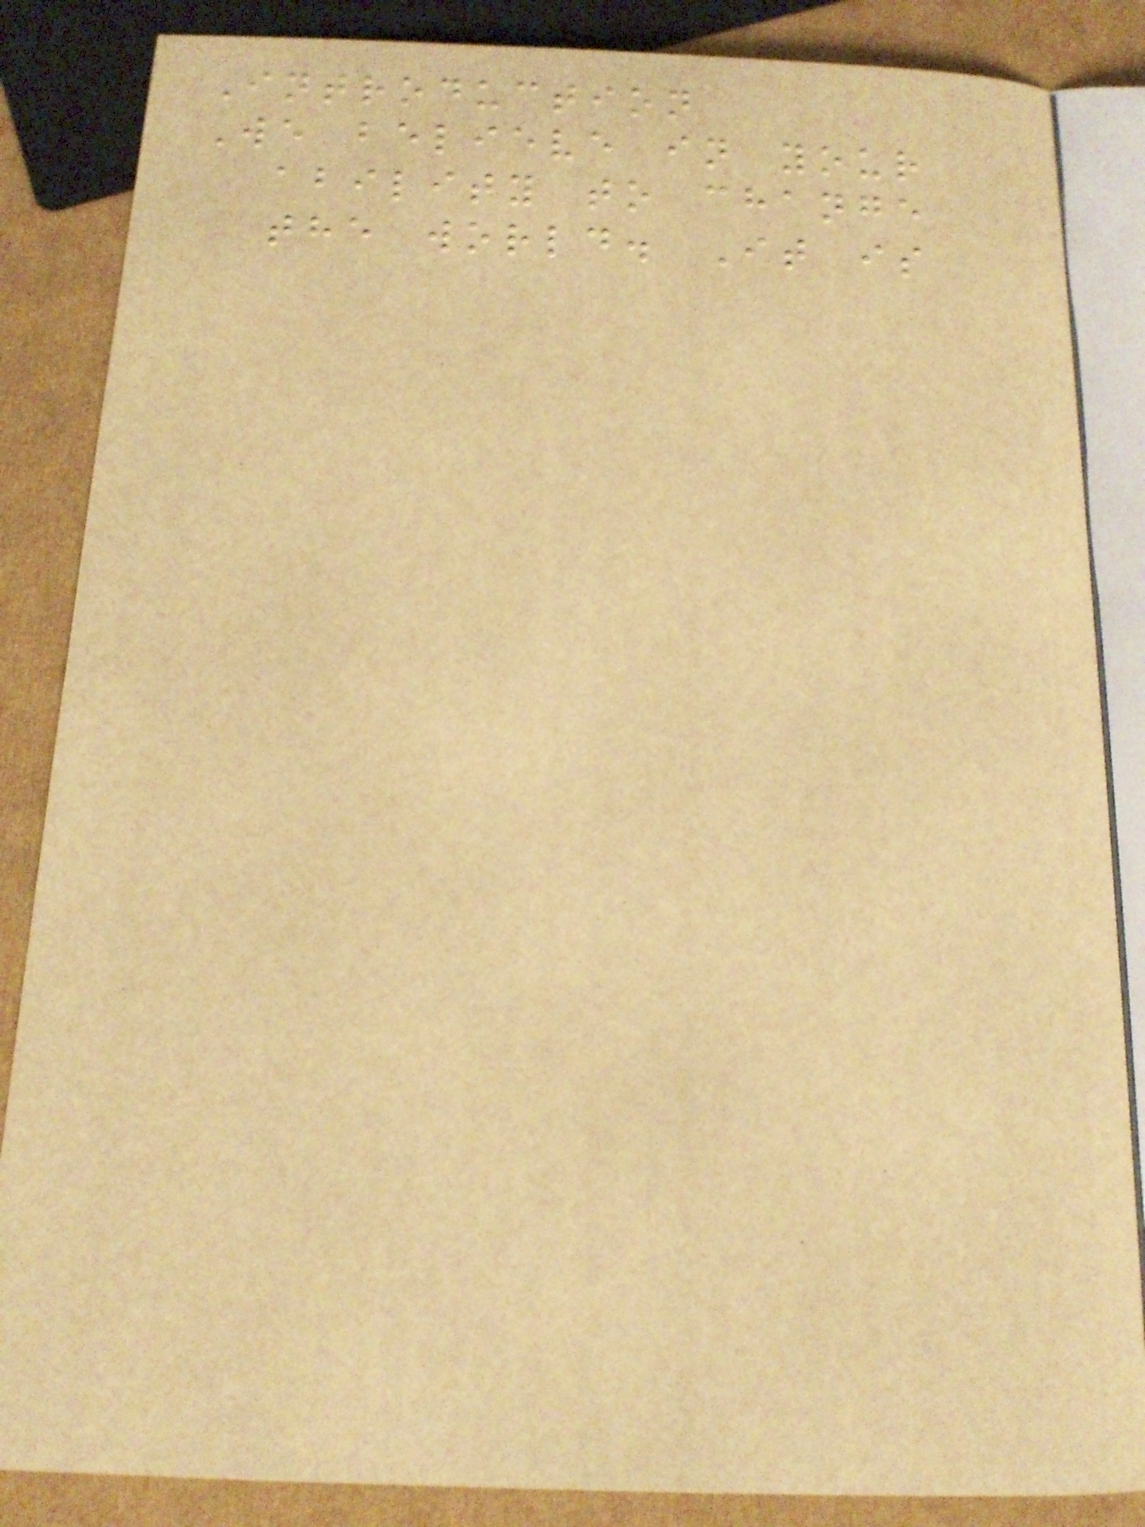Introduction
We believe in your
ability to change
the world. It is
